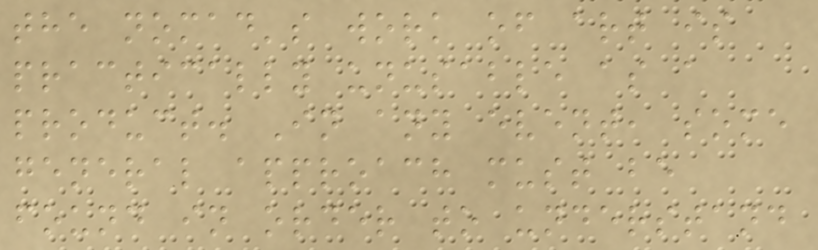the nomad's work of art is
practically unusable as a
product. In any event, some
general approach must be
found in order to understand
